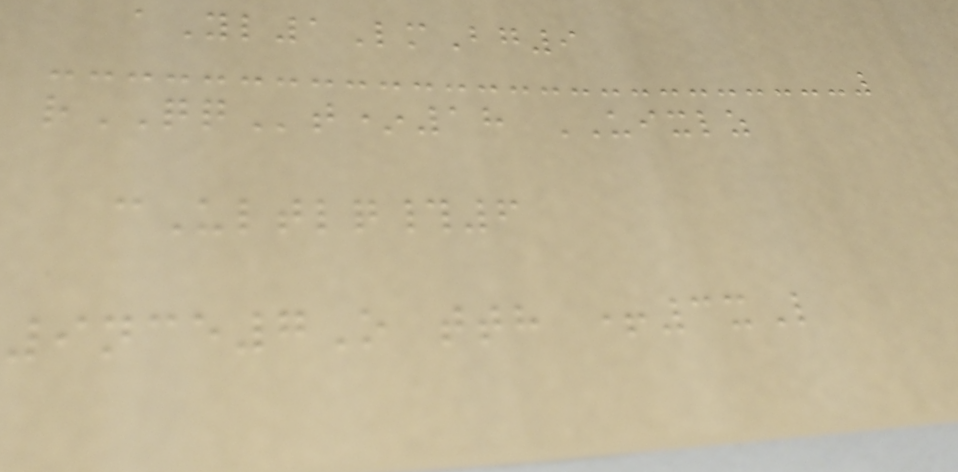aYl1LmBg9
rQQt*18 UIXLZ
cUltlq#6
9nce7O tth +3xL
